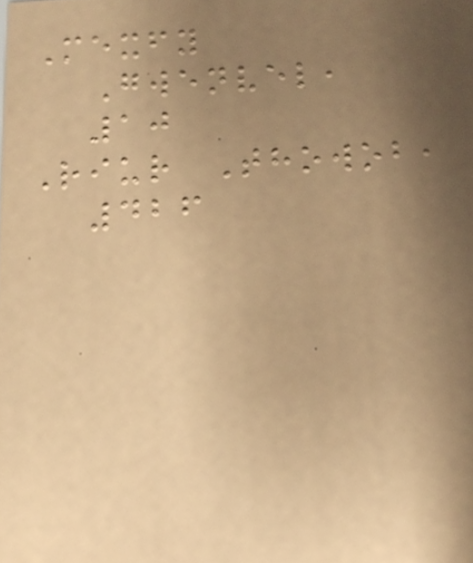Mexfy
Gwenvel,
10
Riur Thowob,
426
